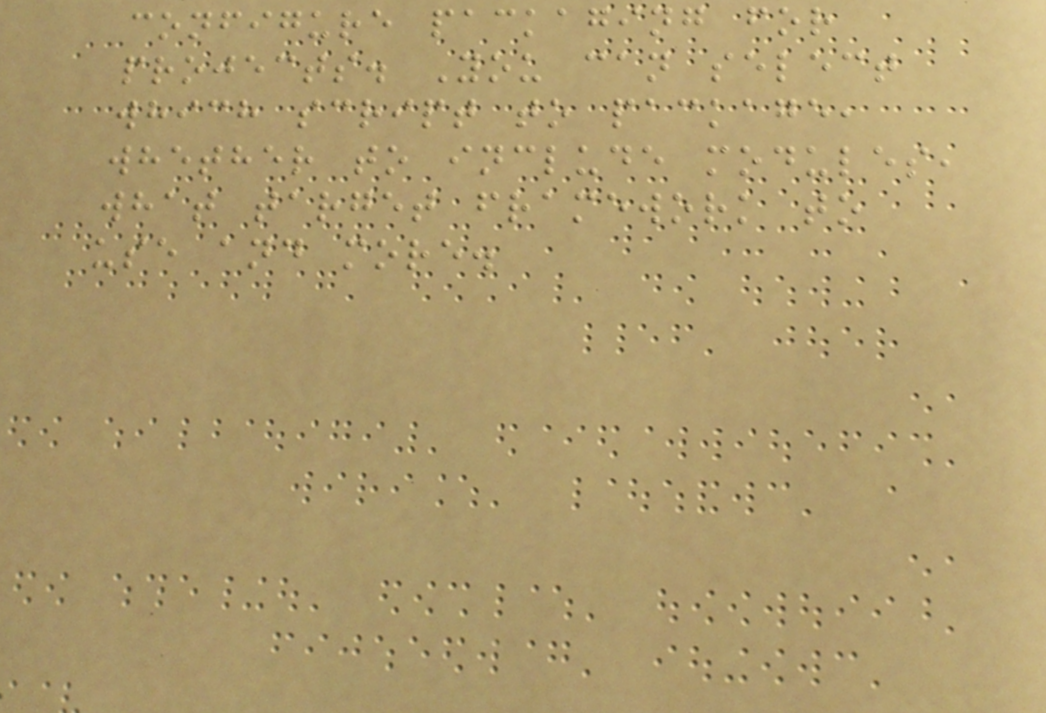configure packaging for
projects. You can select
which script to package,
whether to include modules,
what target framework to
use and more.
